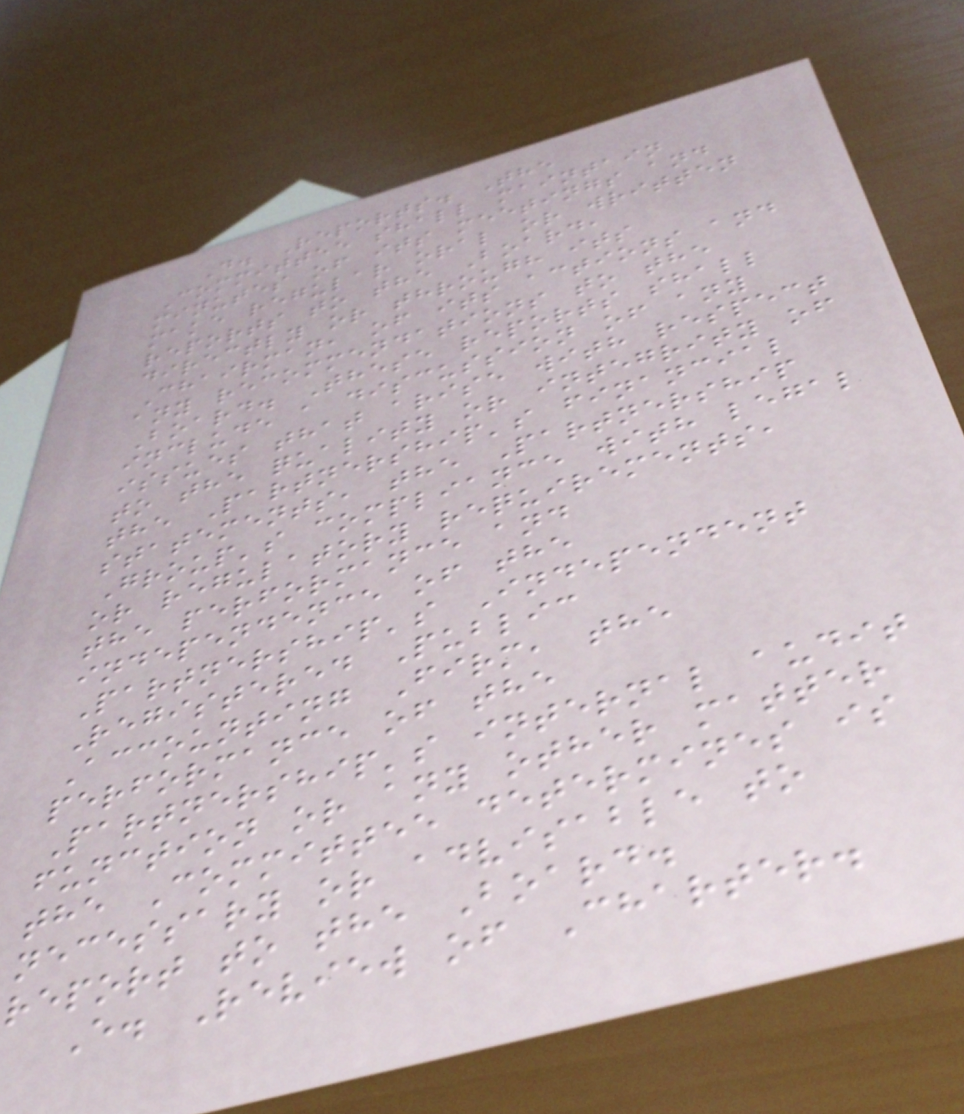D. Reports. The
Committee shall maintain
minutes of its meetings and
make regular oral or written
reports to the Board,
directly or through its
Chairman, of its actions and
any recommendations to the
Board. These reports shall
include a discussion of any
issues that arise with respect
to the quality or integrity of
the Partnership's financial
statements, the Partnership
Group's compliance with legal
or regulatory requirements,
the performance and
independence of the
Partnership's Independent
Registered Public
Accounting Firm, the
performance of the
Partnership's internal audit
function or any other matter
the Committee determines is
necessary or advisable to
report to the Board.
E. Review of Charter.
